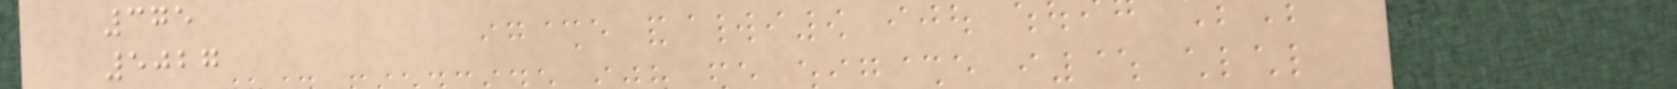375
5027
